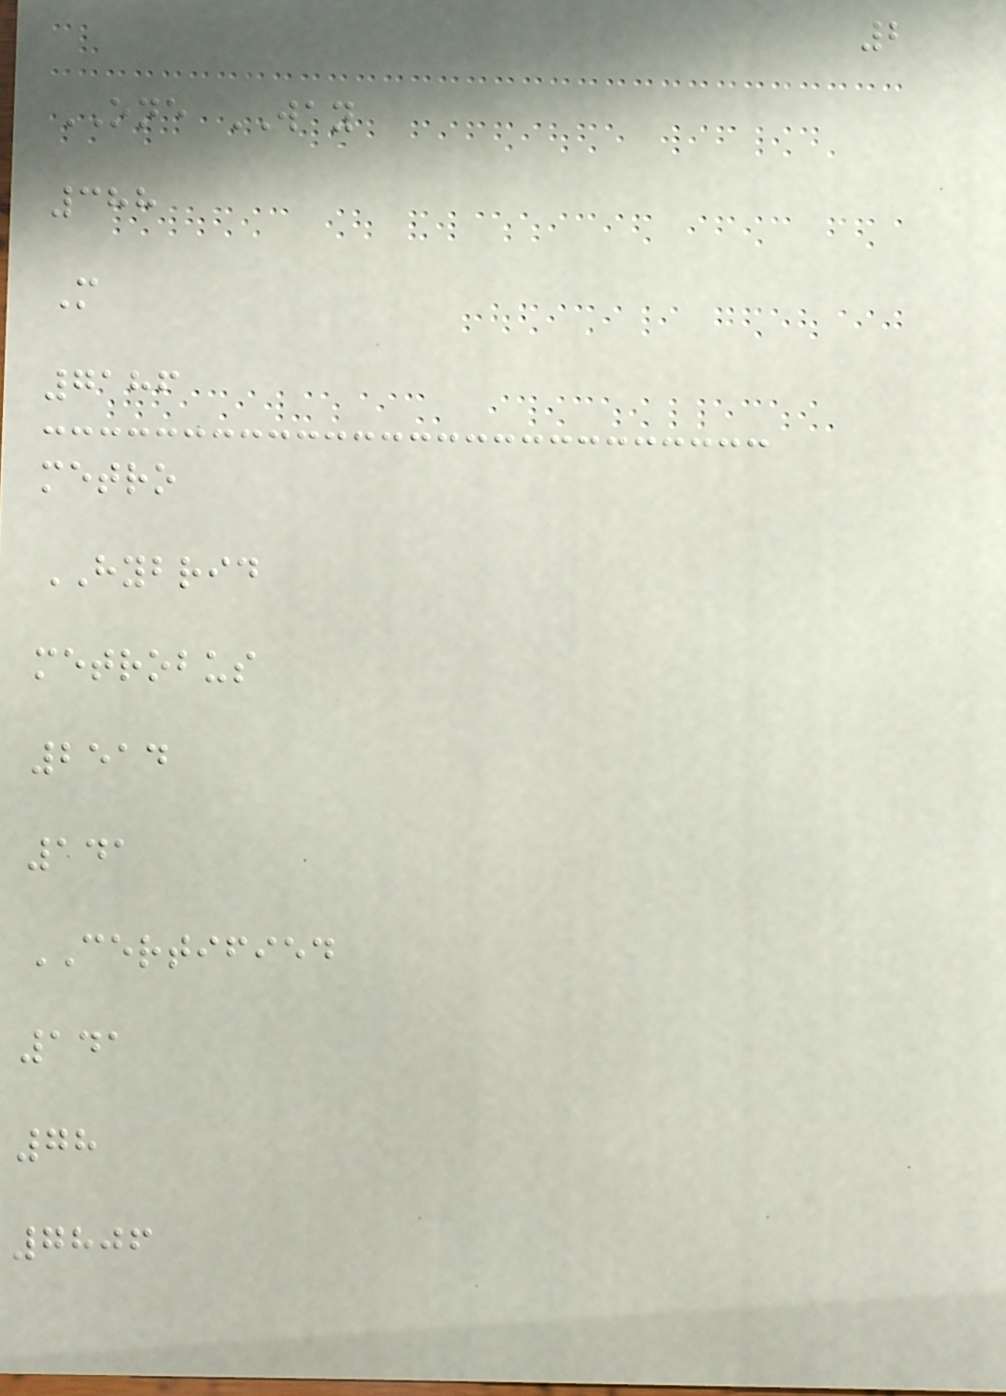2
ONE WAY
388
M
7186
metro
HYBRID
metrobus
2514
141
CERTIFIED
141
78
7806
